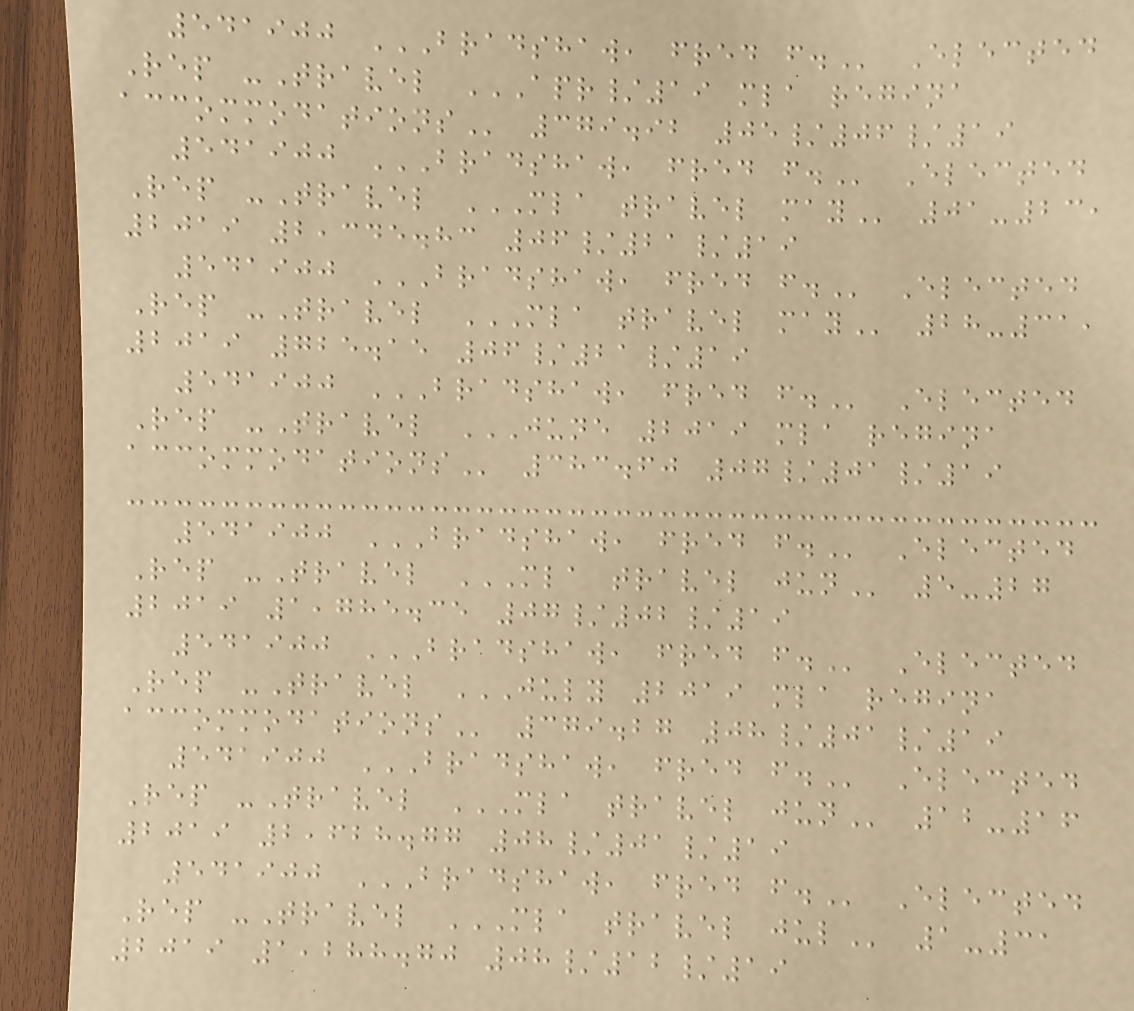541900 BRADSHAW, FRED F. Elected
Rep -Travel APR/19 MLA REGINA
ACCOMMODATIONS 379.92 05/06/19
541900 BRADSHAW, FRED F. Elected
Rep -Travel MLA TRAVEL MAY 01-23,
2019 2,345.83 06/21/19
541900 BRADSHAW, FRED F. Elected
Rep -Travel MLA TRAVEL MAY 28-31,
2019 725.15 06/21/19
541900 BRADSHAW, FRED F. Elected
Rep -Travel JUNE 2019 MLA REGINA
ACCOMMODATIONS 383.60 07/01/19
541900 BRADSHAW, FRED F. Elected
Rep -Travel MLA TRAVEL JUN 5-27
2019 1,785.35 07/02/19
541900 BRADSHAW, FRED F. Elected
Rep -Travel JULY 2019 MLA REGINA
ACCOMMODATIONS 379.27 08/01/19
541900 BRADSHAW, FRED F. Elected
Rep -Travel MLA TRAVEL JUN 12-16
2019 2,628.77 08/01/19
541900 BRADSHAW, FRED F. Elected
Rep -Travel MLA TRAVEL JUL 1-31
2019 1,288.70 08/12/19
